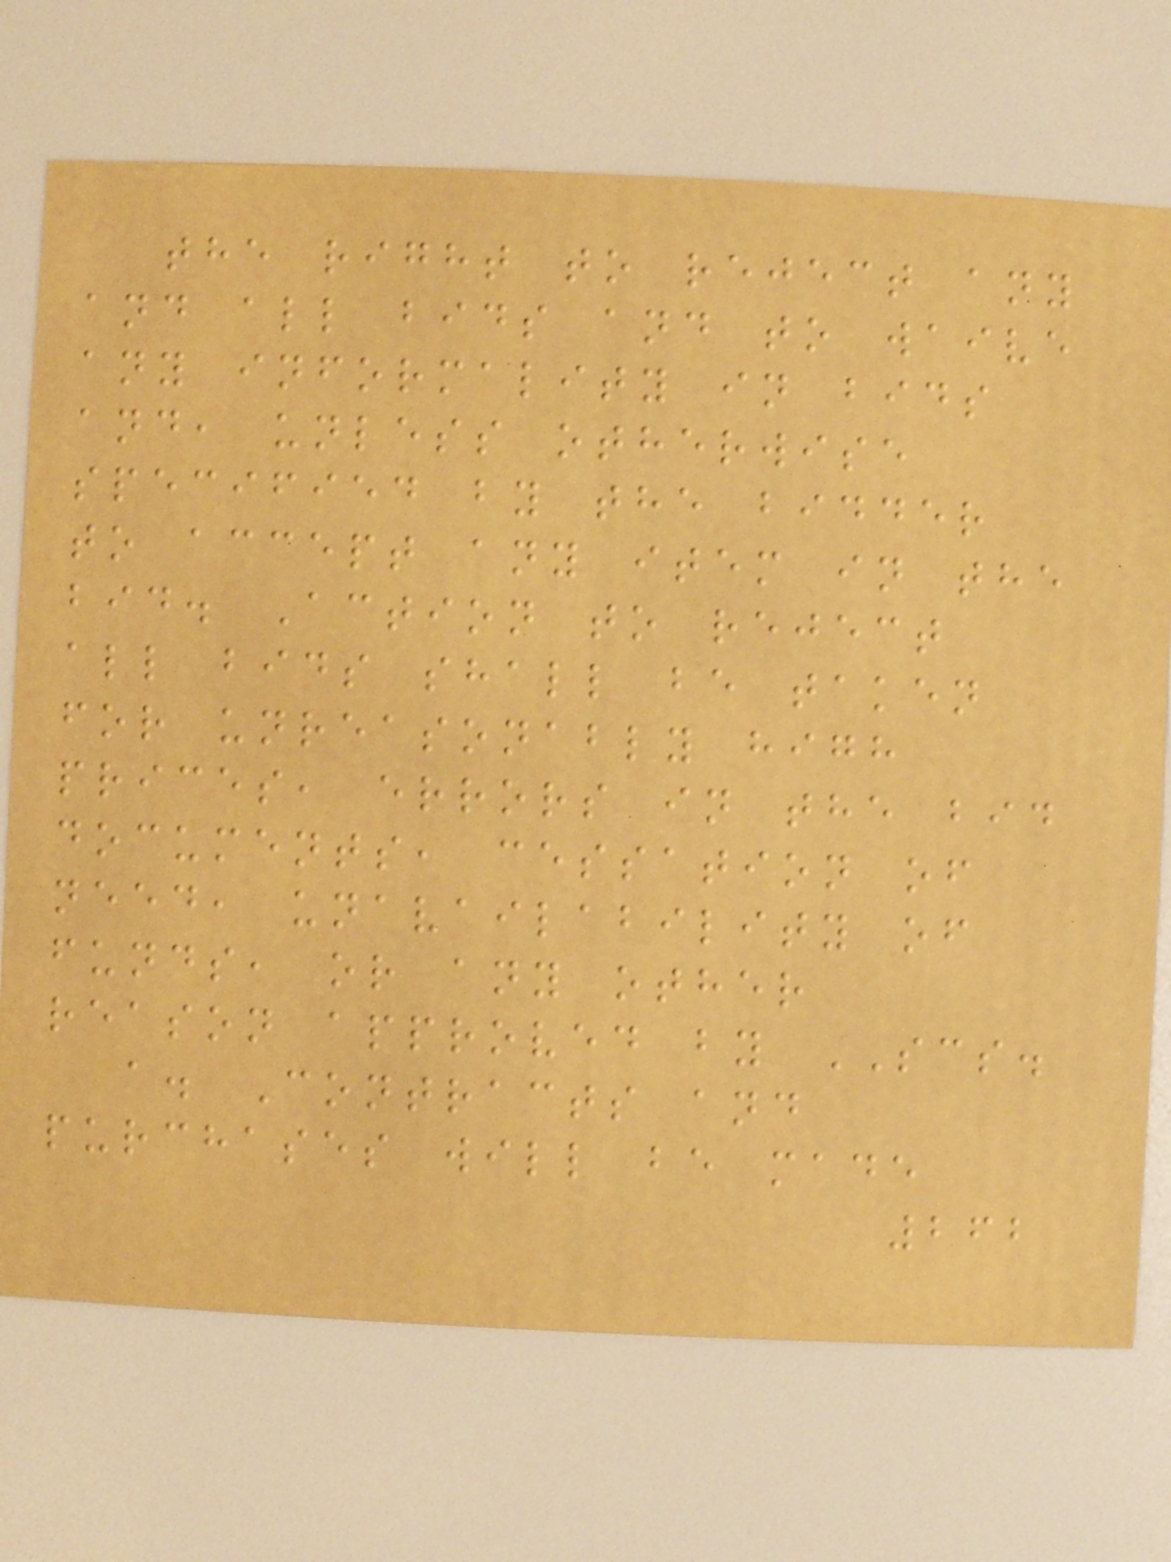the right to reject any
and all bids and to waive
any informality in bids
and, unless otherwise
specified by the bidder
to accept any item in the
bid. Action to reject
all bids shall be taken
for unreasonably high
prices, errors in the bid
documents, cessation of
need, unavailability of
funds, or any other
reason approved by SCS.
a. Contracts and
purchases will be made
262
